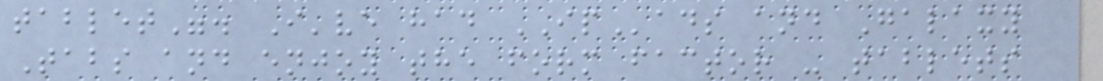tablet". I've had IPads and Galaxy
Tabs and enjoy the form factor - tablets
